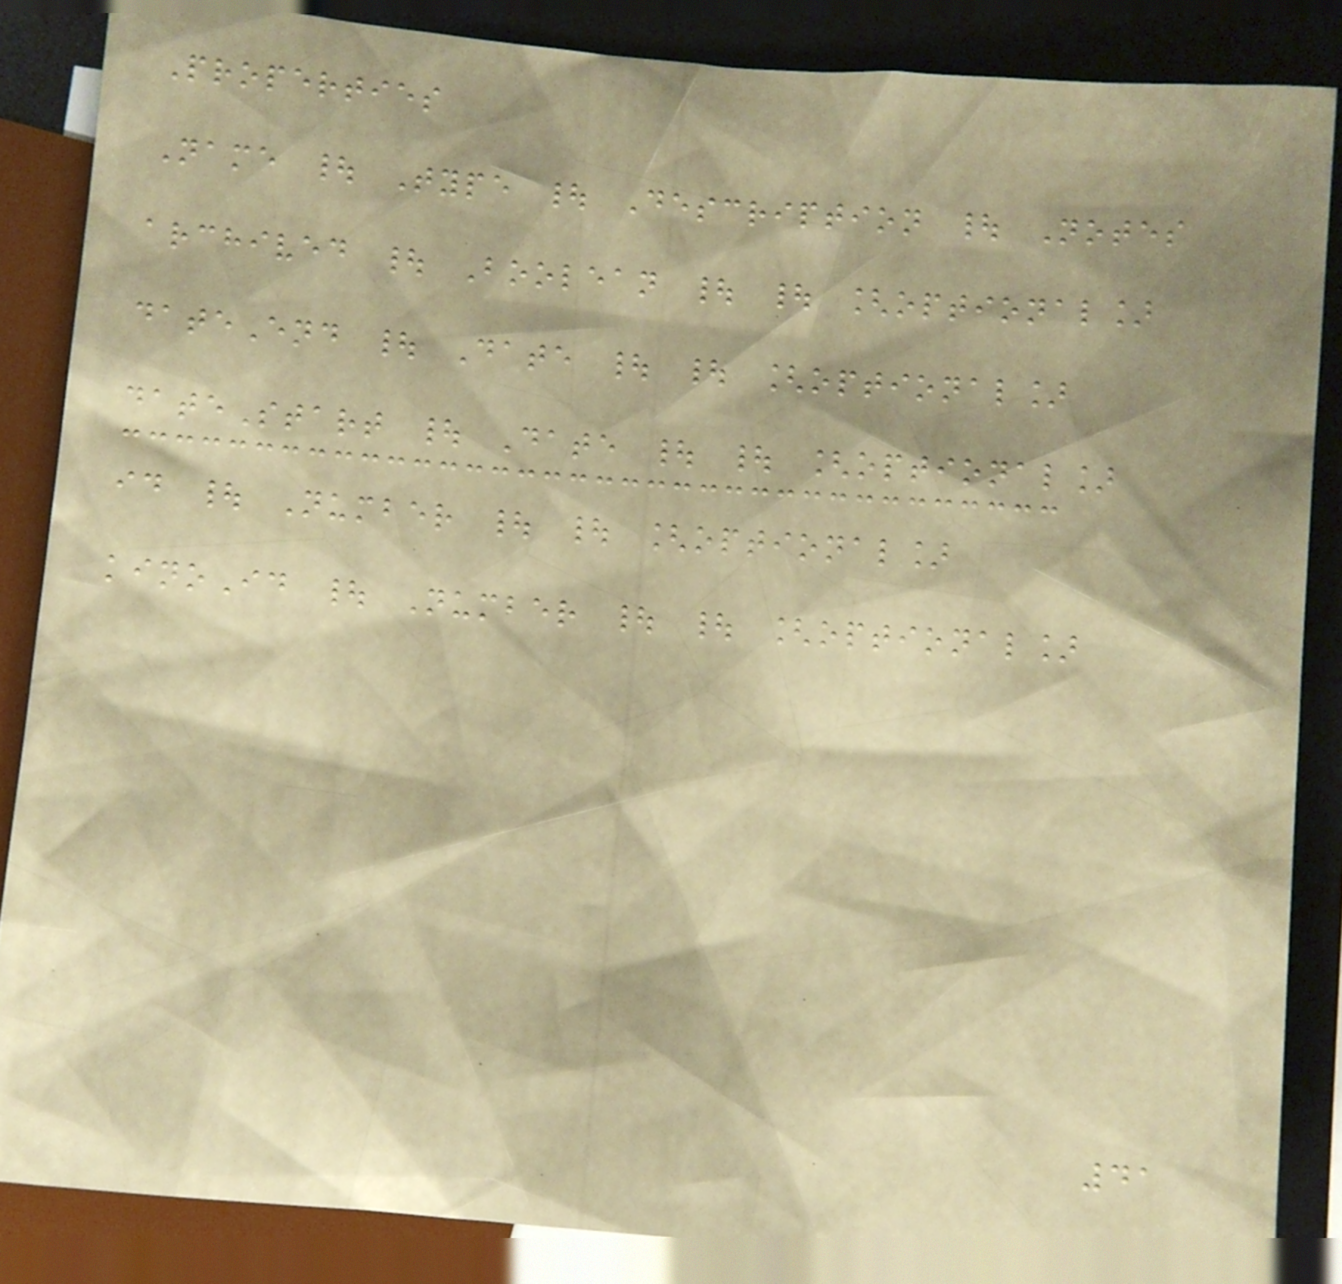Properties
Name | Type | Description | Notes
archived | Boolean | | [optional]
dateEnd | Date | | [optional]
dateStart | Date | | [optional]
id | Number | | [optional]
kinoId | Number | | [optional]
41
